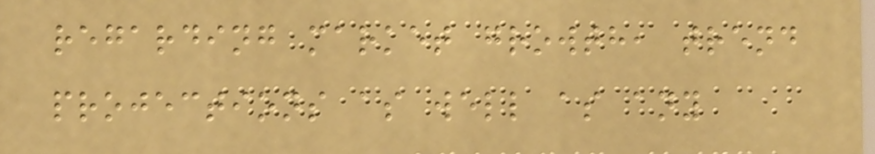regarding market growth, trend
projections as well as any
